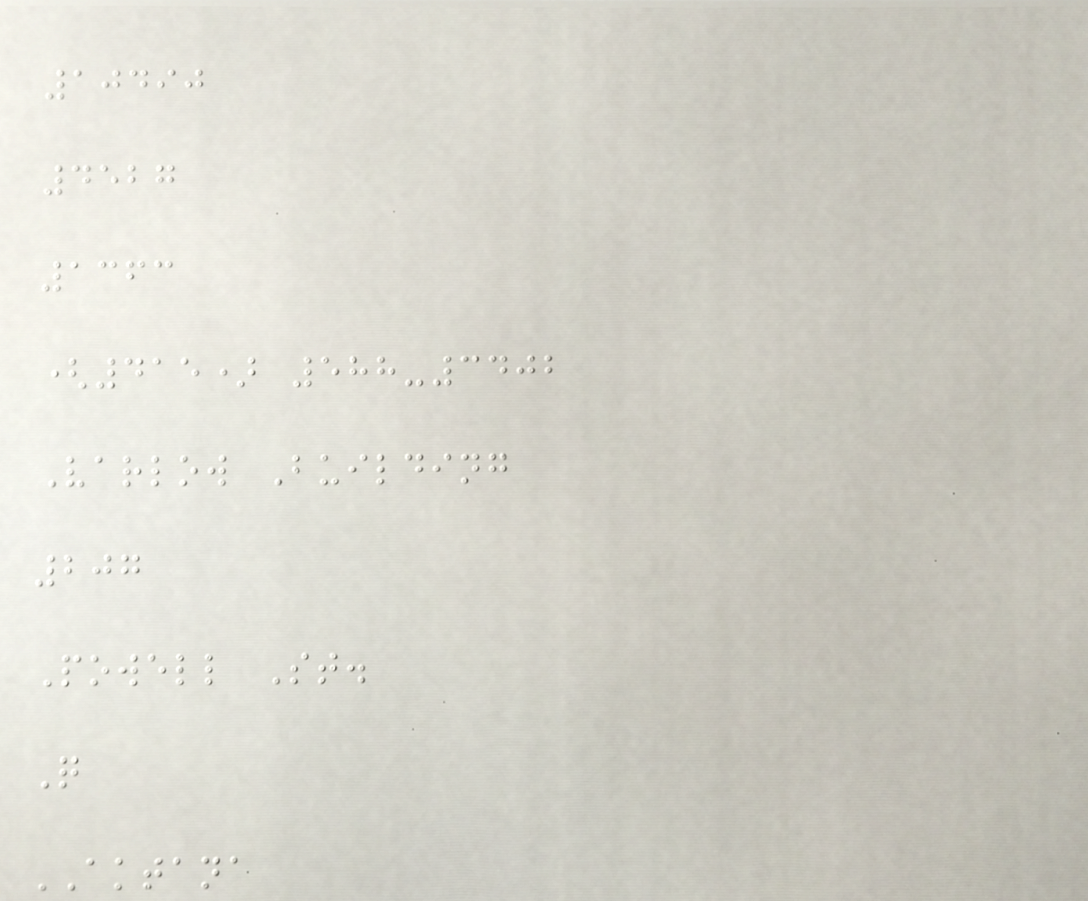10490
4527
1363
(415) 588-3402
Varlow Building
207
Powell St.
Q
AKTANA
